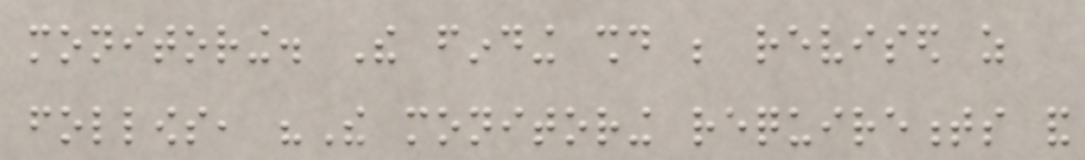monitoring. The finding should be revised as
follows, "The monitoring requirements and
